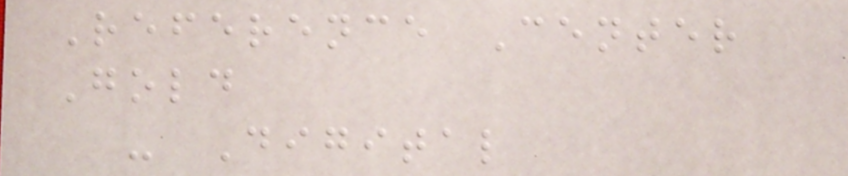Reference Center
Gold
- Digital
